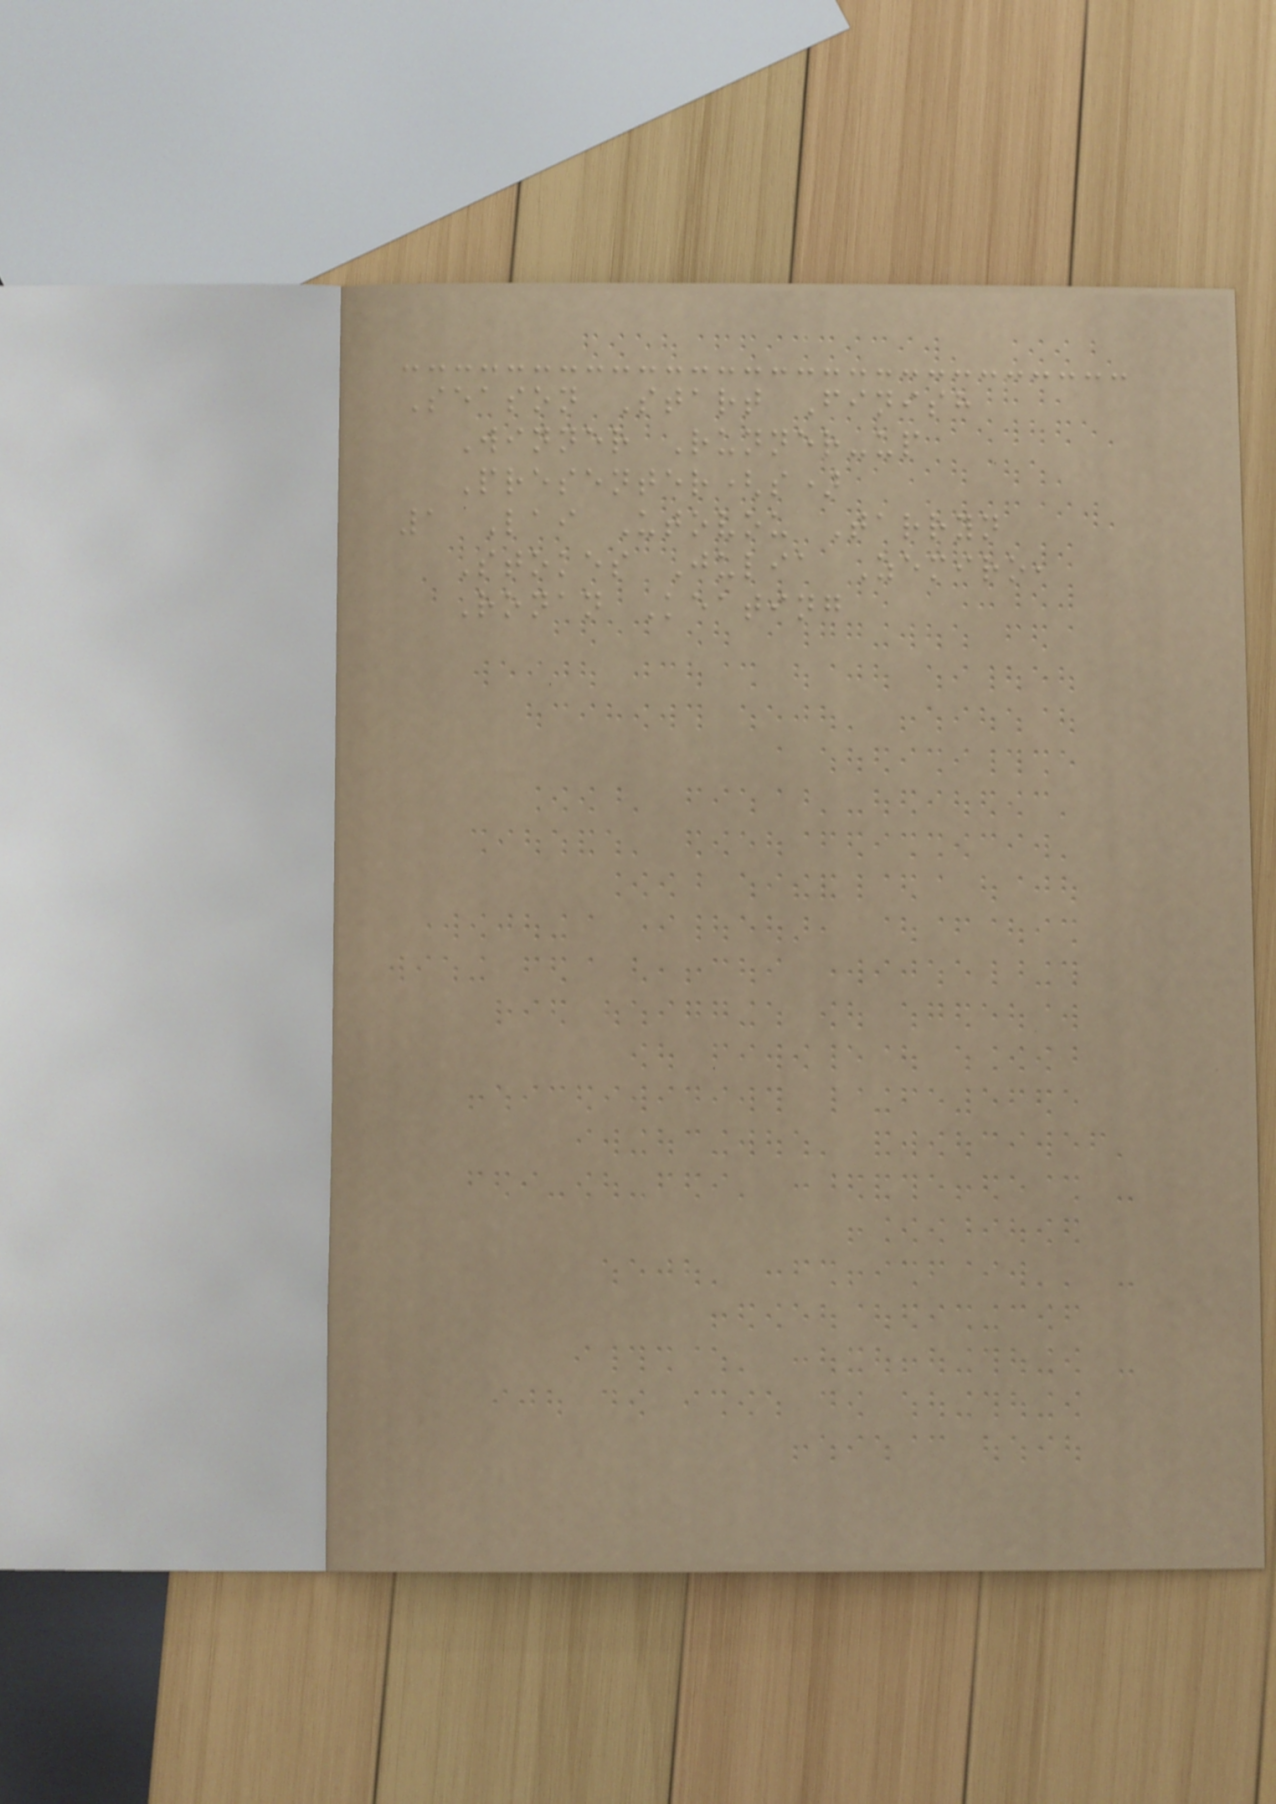Season Start Finish
Winner Runner-up
Presenter(s)
1 Lai Utovou Tarryn
Stokes Julia Zemiro,
Ronan Keating
